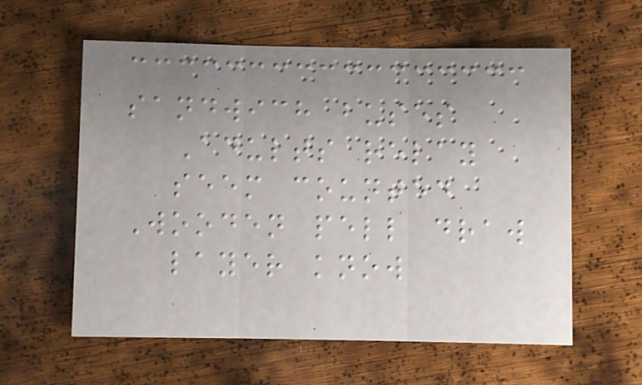sandwich buses
Adults relay
seem counted
Wooden pell draw
layer know
